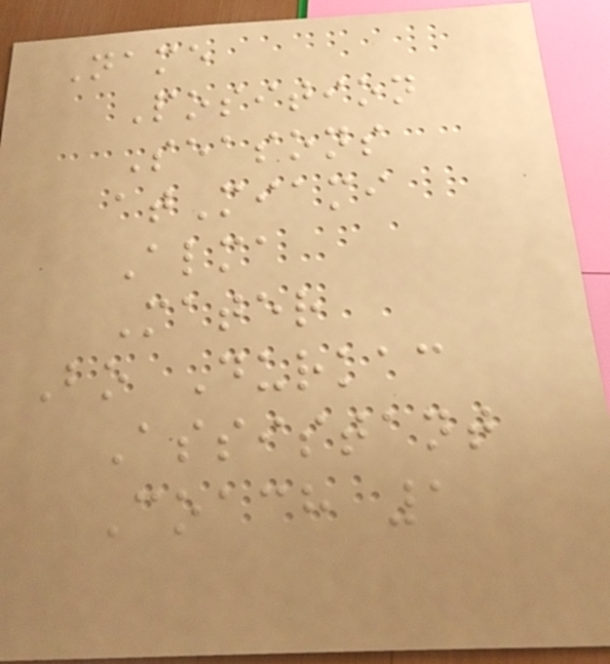Name
Position
Seasons
atMiami
Alma
Mater
Bo Durkac
Assistant
Coach 1
